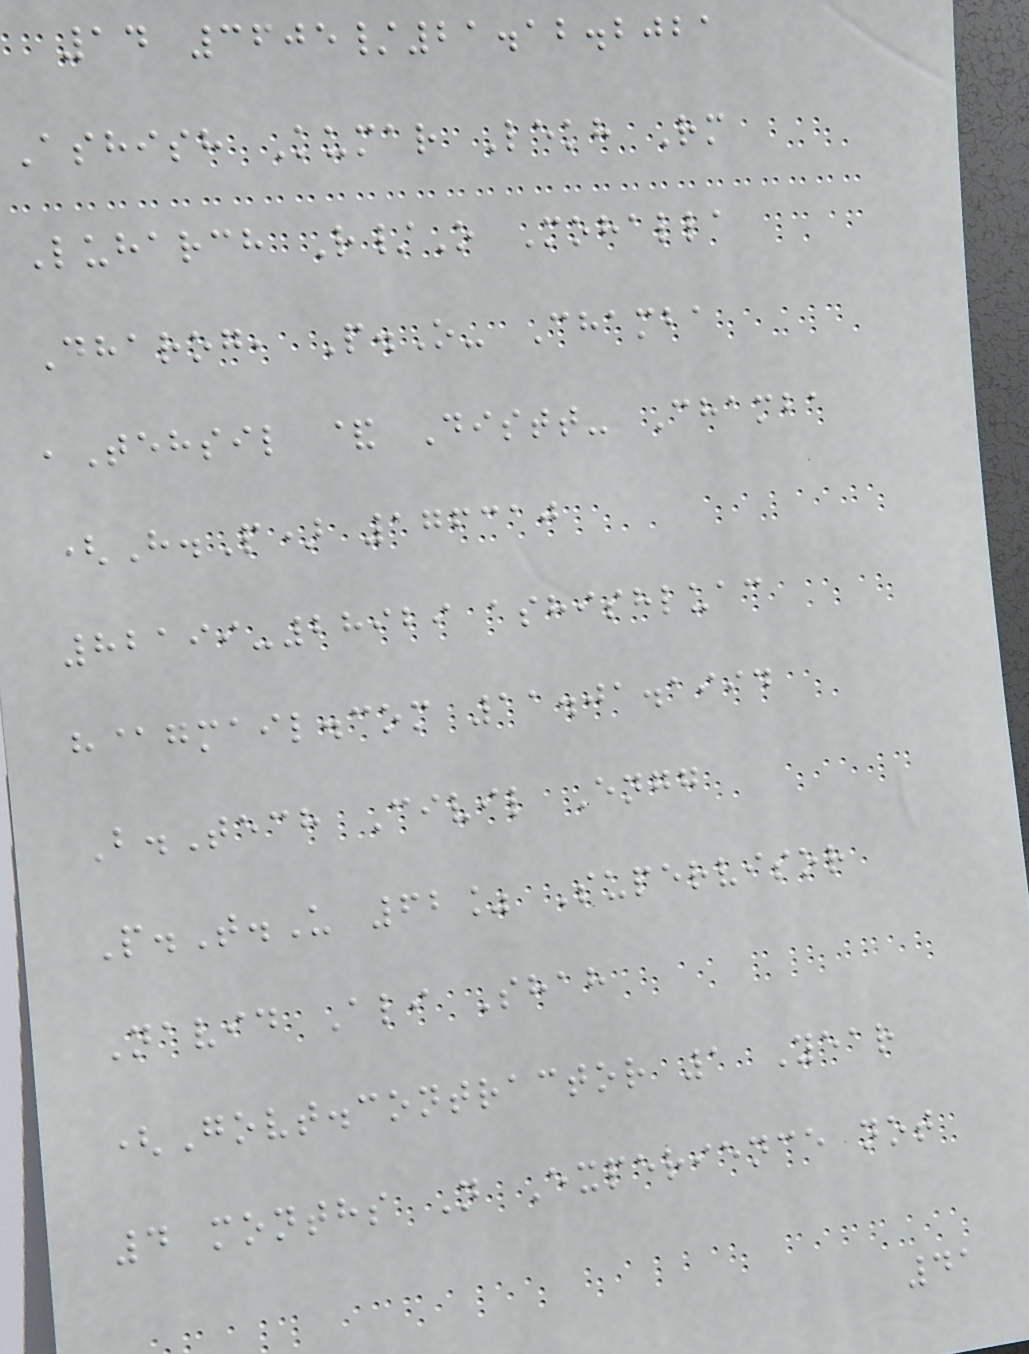14 3605/21.12.2021
Ashish Kumar Lekh Rm
Luharch R/O Mohalla
Dharog, P.O- Chamba
,Tehsil & Distt- Chamba
(H.P) 176310
82199-28929 ashishluac
h@gmail.com 11.01.1994
B.Tech Civil Engg
P.T.U 62% Supervisor
Navid Ali Shah
(Govt.contractor 1 Year
4 months N Experience not
41
